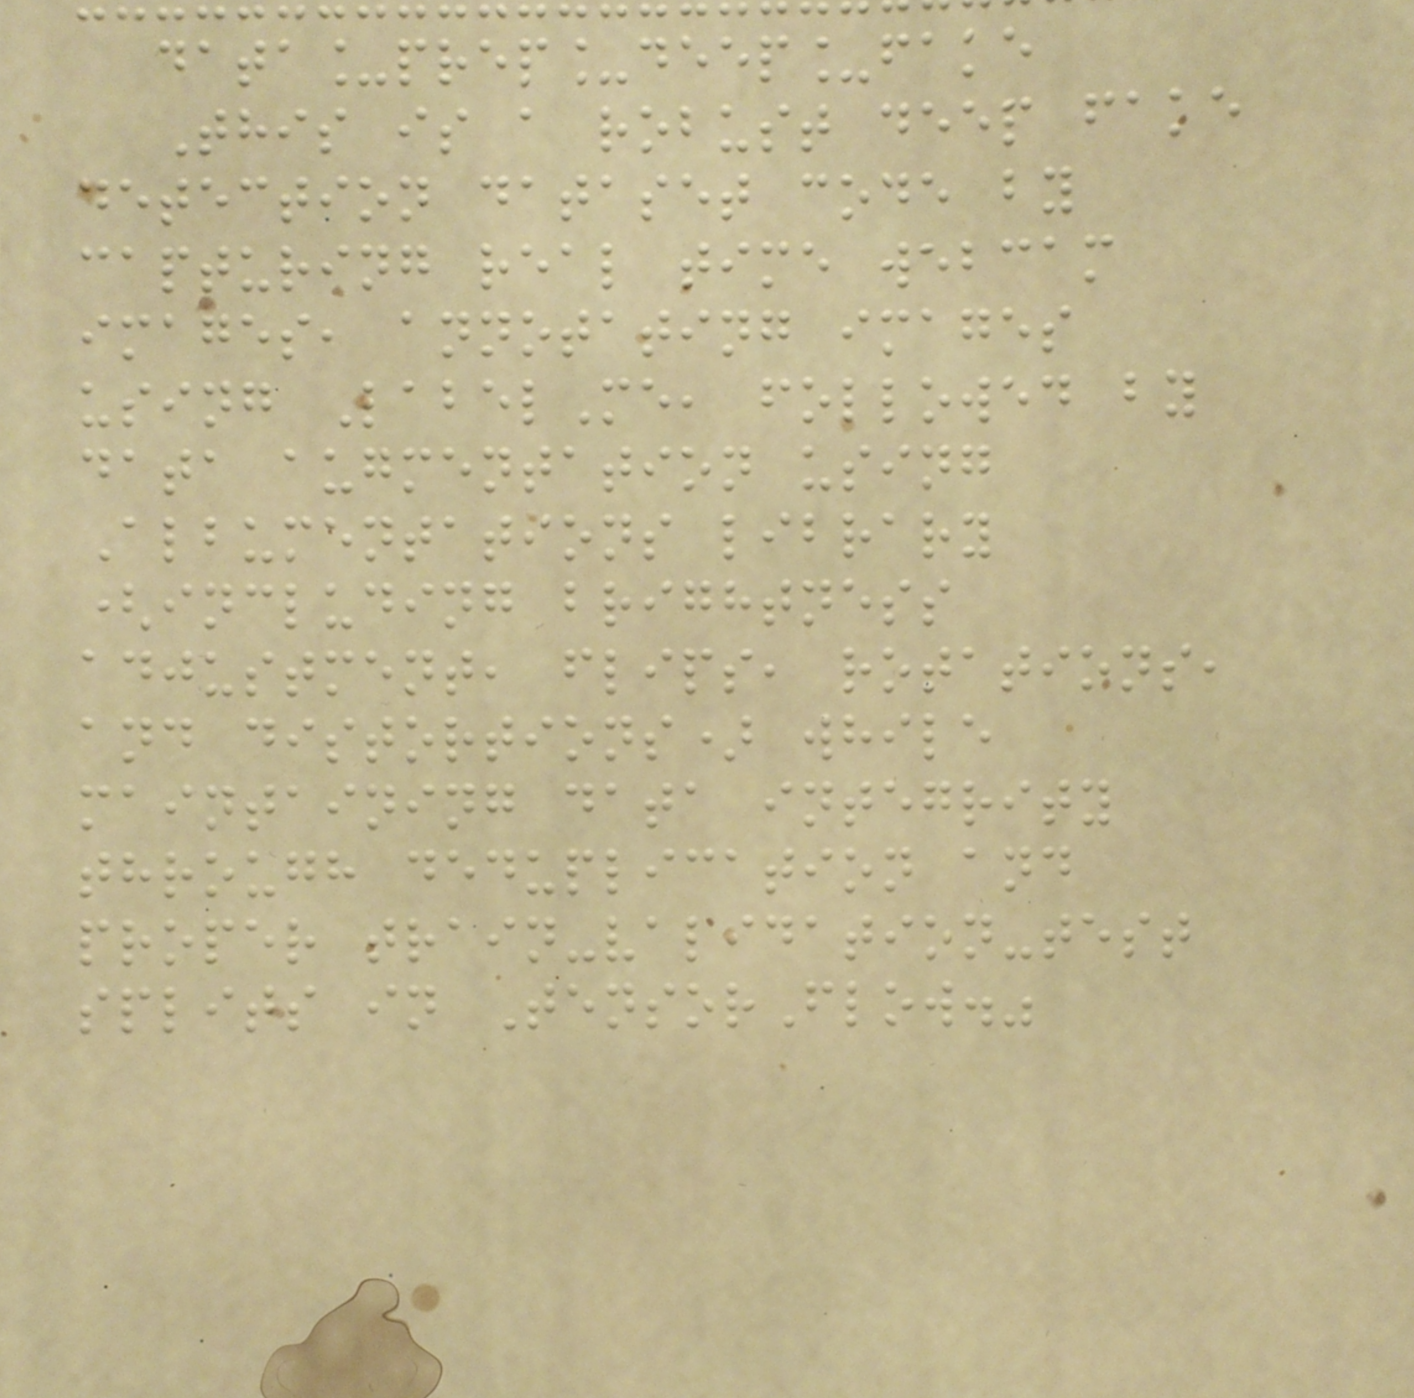data_prep_deep_fake
This is a robust deep fake
detection dataset code by
capturing real time webcam
images, annotating images
using LabelMe, followed by
data augmentation using
Albumentations library
(including brightness
adjustment, flips, rotations,
and distortions) while
maintaining data integrity
through deduplication and
proper train-validation-test
splits in TensorFlow."
